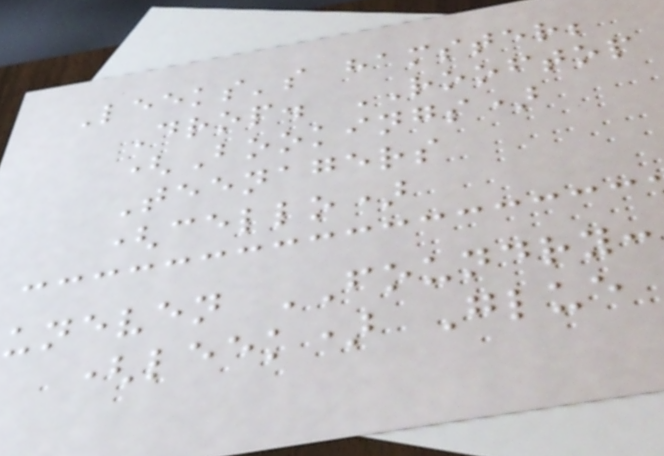Leeks's hamster;
Drop. ROOFTOP
(Bookings)
Teenagers
(cello)
uneven FOUNDRY:
(leek) Glue
